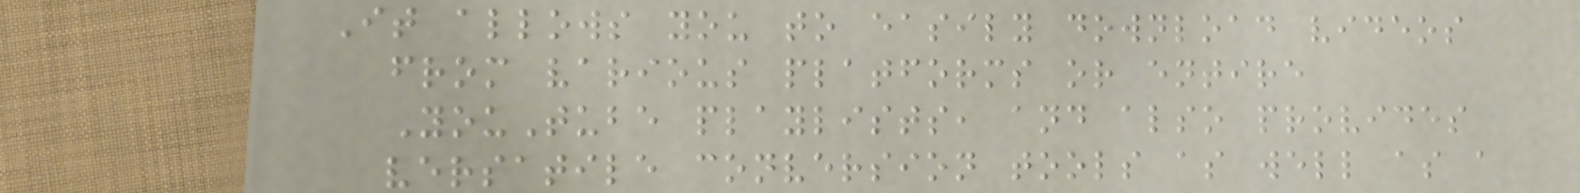It allows you to easily download videos
from various platforms or entire
YouTube playlists, and also provides
versatile conversion tools as well as a
